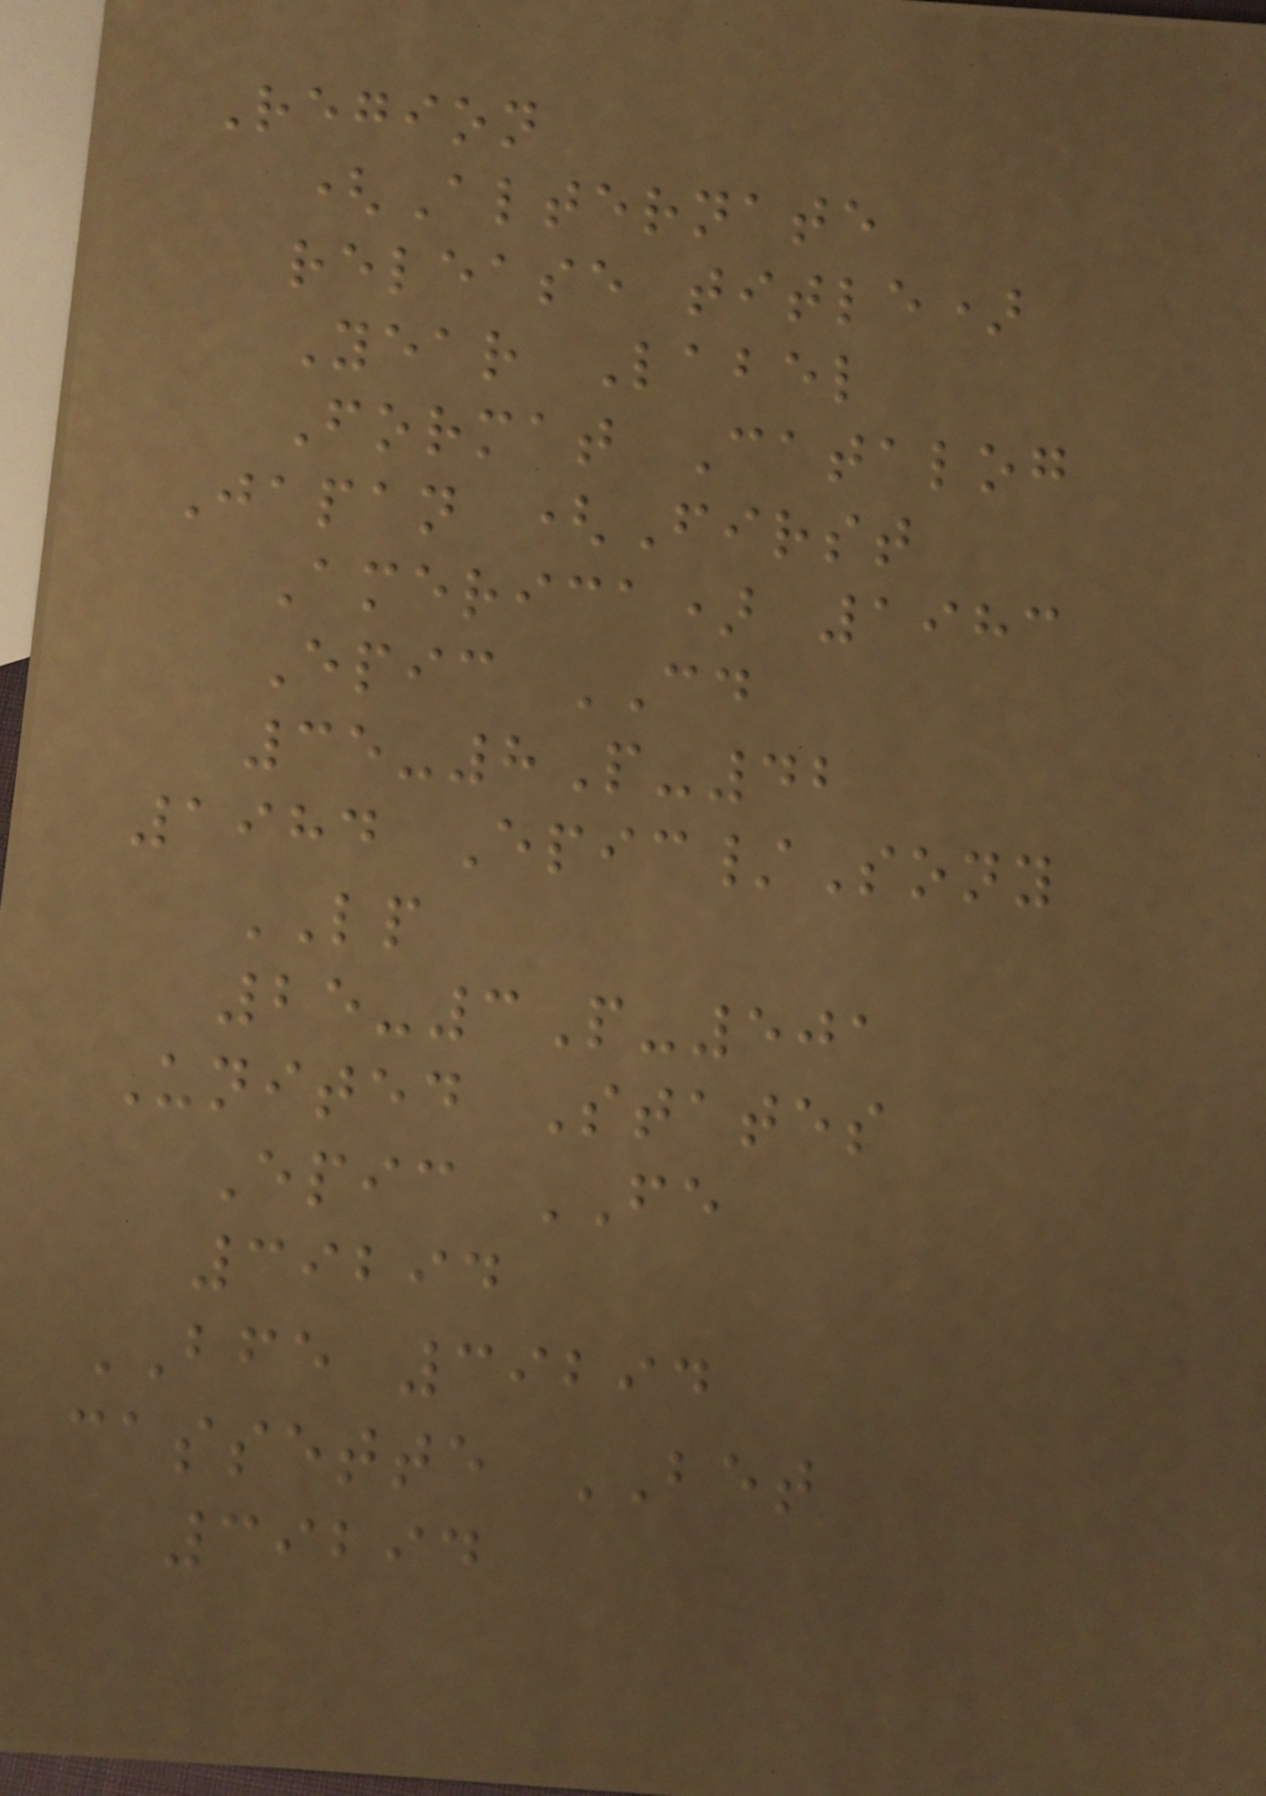Region
(Alternate
release title)
Year Label
Format Catalog
Japan (First
America) 1983
Epic CD
35-8P-42
1984 Epic/Sony
LP
25-3P-501
United States
Epic FE
39294
BFE 39294
cassette BET
39294
